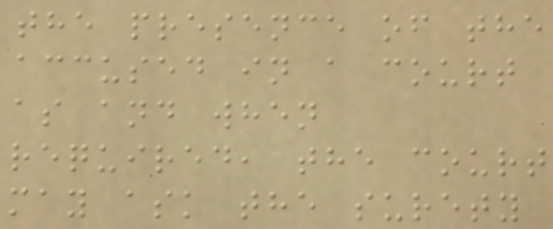the presence of the
accused in a court
as and when
required, the court
may ask the surety
